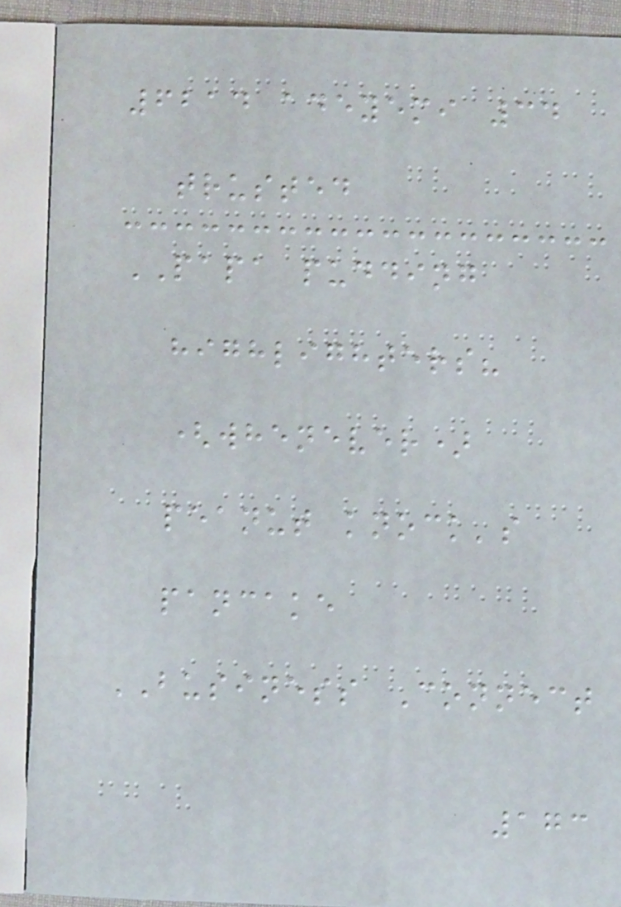6214 adeyemi 34
trusted
PAPA pudding
highlighters?
(whenever)
peanut knock's
pancake
BUSINESS Connect
173
